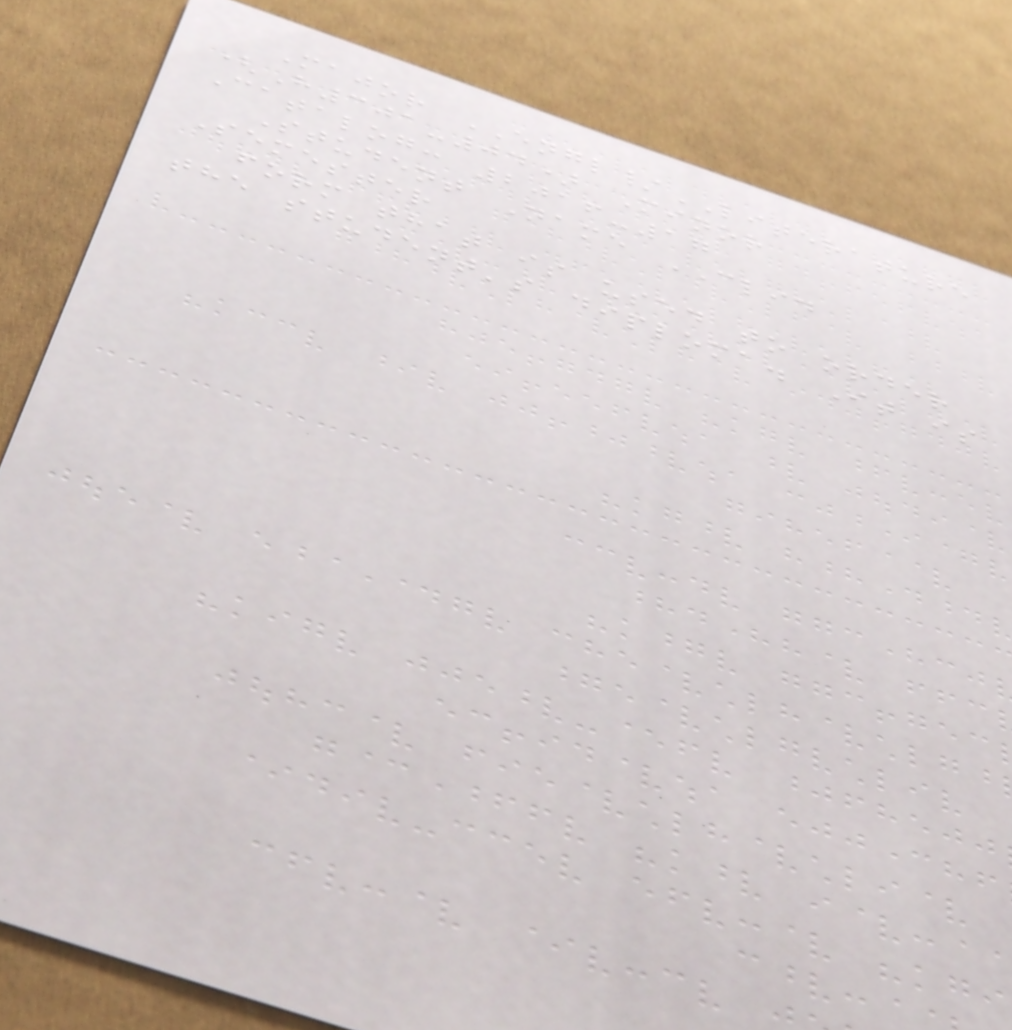Major ENGL/LITERATURE
(H301-04) Minor
Catalog: 2016-17
Student Name CLID
Semester
form that is used to order
the student's diploma. It is
